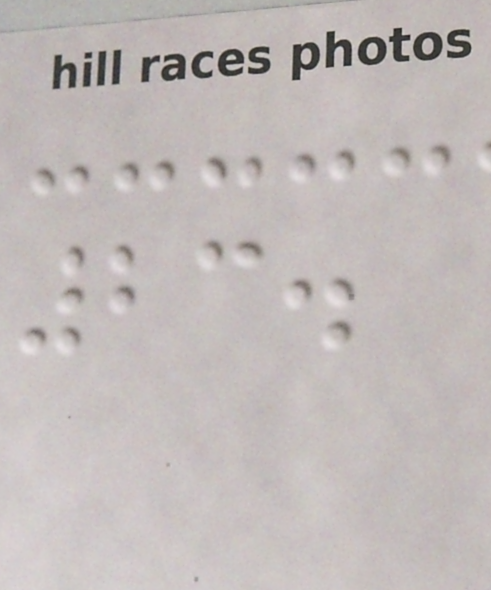23.
